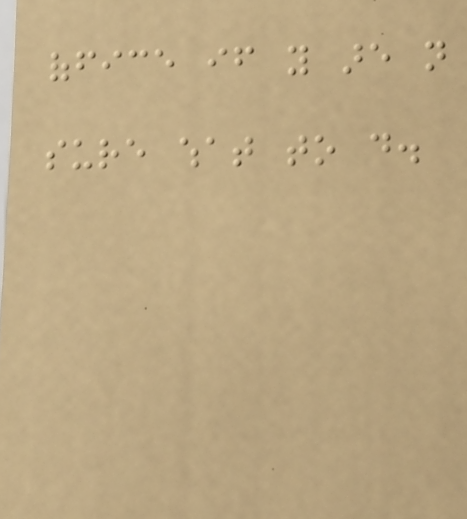office if you are not
sure what to do.
